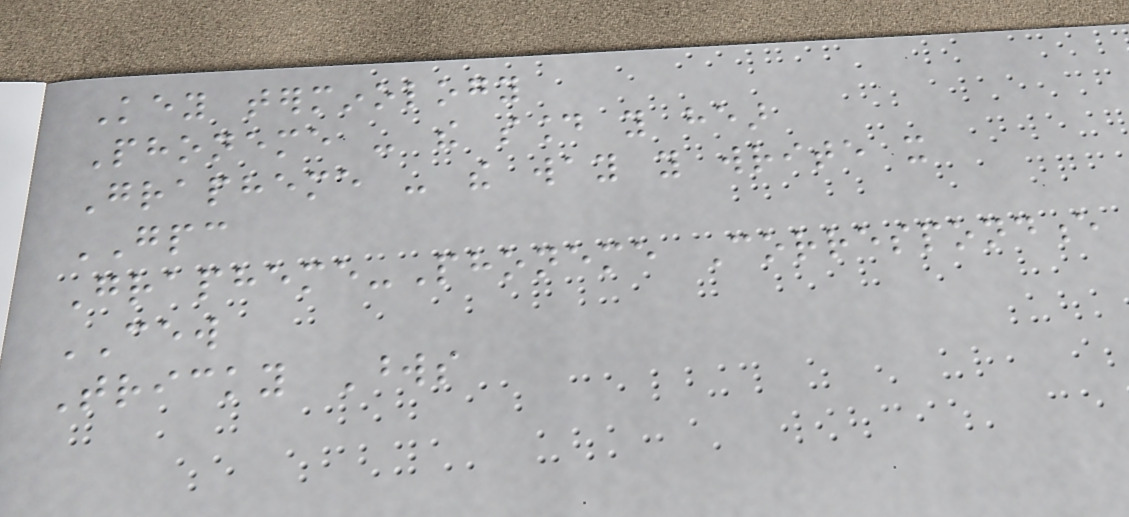Key terminology
Phoneme - the sound you hear
Grapheme - the way you write it
GPC
Grapheme-Phoneme Correspondence
CEW
Tricky Words
